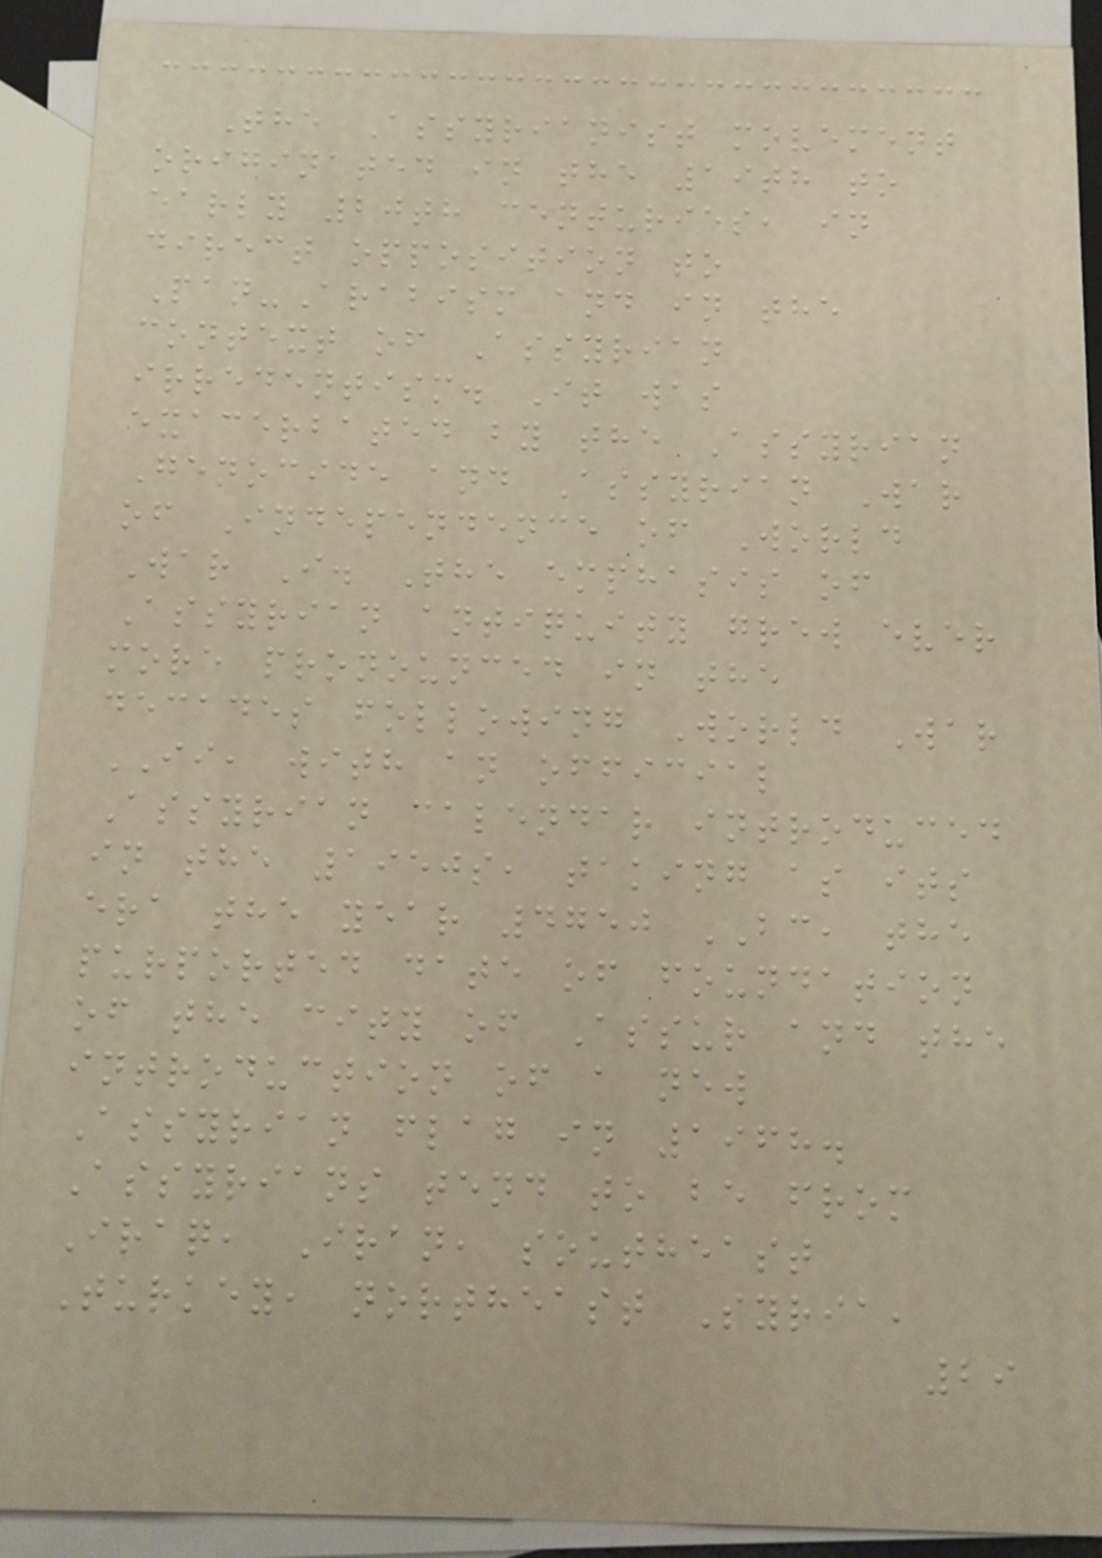The Assyrianist movement
originated in the 19th to
early 20th centuries, in
direct opposition to
Pan-Arabism and in the
context of Assyrian
irredentism. It was
exacerbated by the Assyrian
Genocide and Assyrian War
of Independence of World
War I. The emphasis of
Assyrian antiquity grew ever
more pronounced in the
decades following World War
II, with an official
Assyrian calendar introduced
in the 1950s, taking as its
era the year 4750 BC, the
purported date of foundation
of the city of Assur and the
introduction of a new
Assyrian flag in 1968.
Assyrians tend to be from
Iraq, Iran, southeast
Turkey, northeast Syria,
29
